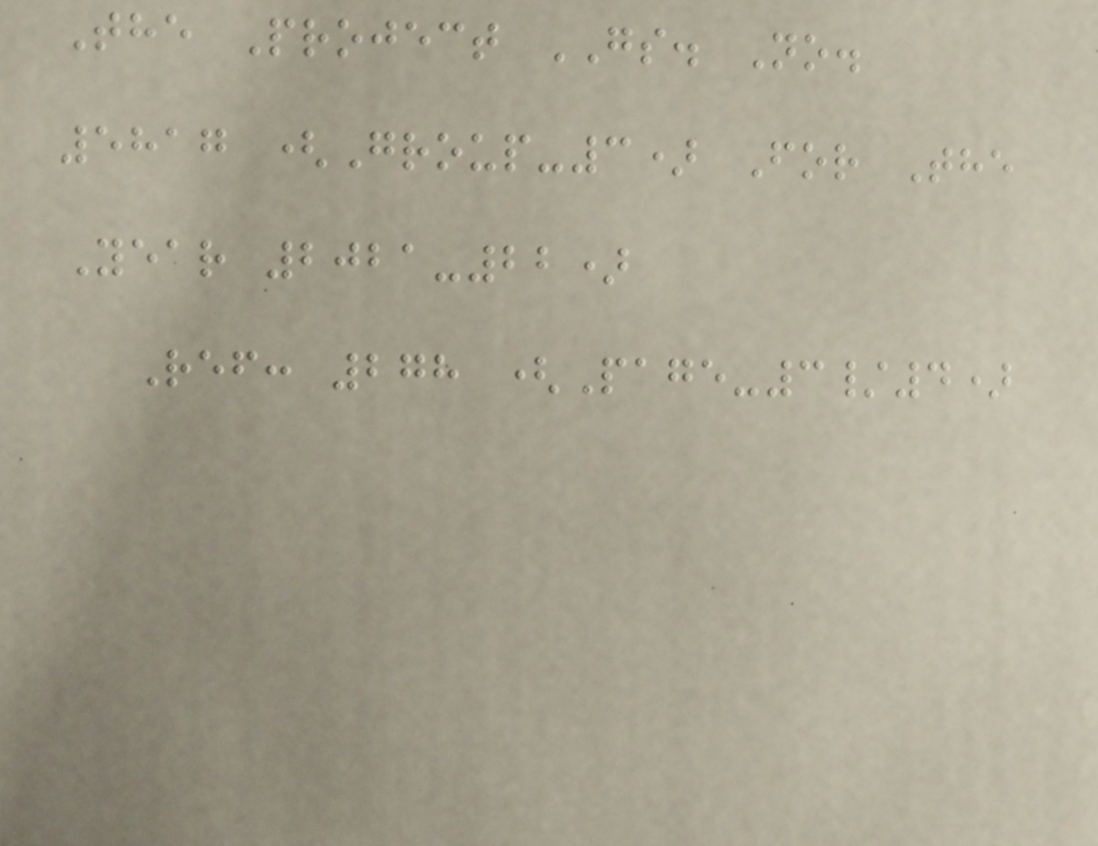The Project GS. No.
5817 (Group-3) For The
Year 2021-22)
Ref: 278 (Page-3/4)
